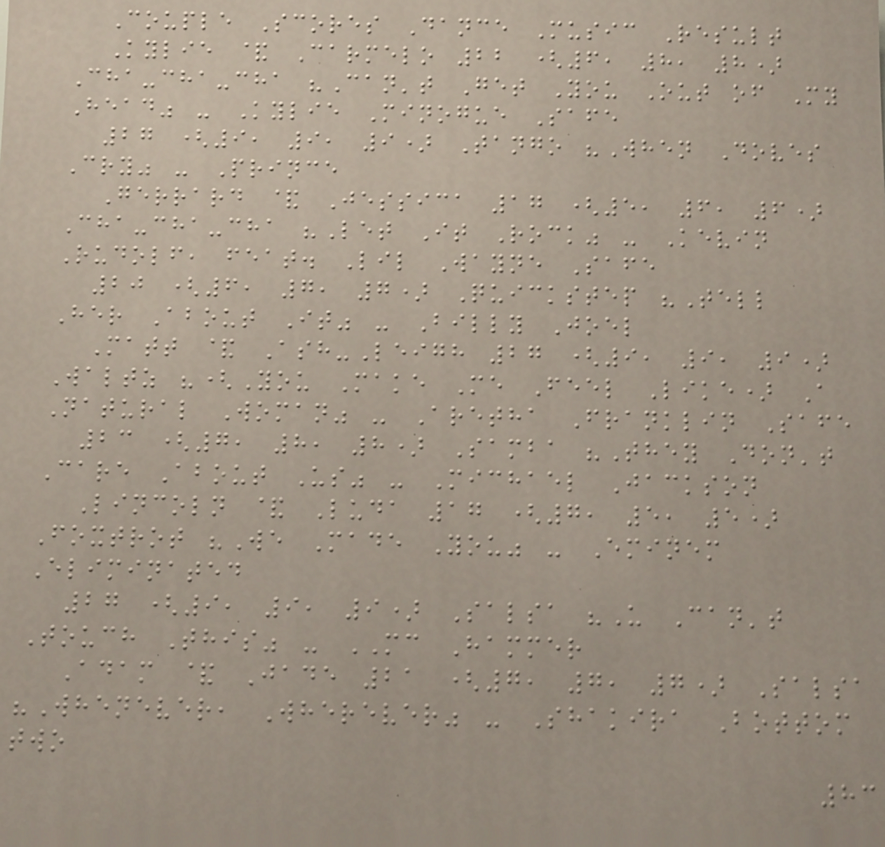Couple Scores Dance Music Result
Kylie & Carmelo 22 (6, 8, 8)
Cha-cha-cha "Can't Get You Out of My
Head" - Kylie Minogue Safe
27 (9, 9, 9) Tango "When Doves
Cry" - Prince
Gerrard & Jessica 17 (5, 6, 6)
Cha-cha-cha "Let It Rock" - Kevin
Rudolf, feat. Lil Wayne Safe
20 (6, 7, 7) Quickstep "Tell
Her About It" - Billy Joel
Matt & Ash-Leigh 27 (9, 9, 9)
Waltz "(You Make Me Feel Like) A
Natural Woman" - Aretha Franklin Safe
23 (7, 8, 8) Samba "They Don't
Care About Us" - Michael Jackson
Lincoln & Luda 17 (7, 5, 5)
Foxtrot "We Made You" - Eminem
Eliminated
27 (9, 9, 9) Salsa "U Can't
Touch This" - MC Hammer
Adam & Jade 21 (7, 7, 7) Salsa
"Whenever, Wherever" - Shakira Bottom
two
83
